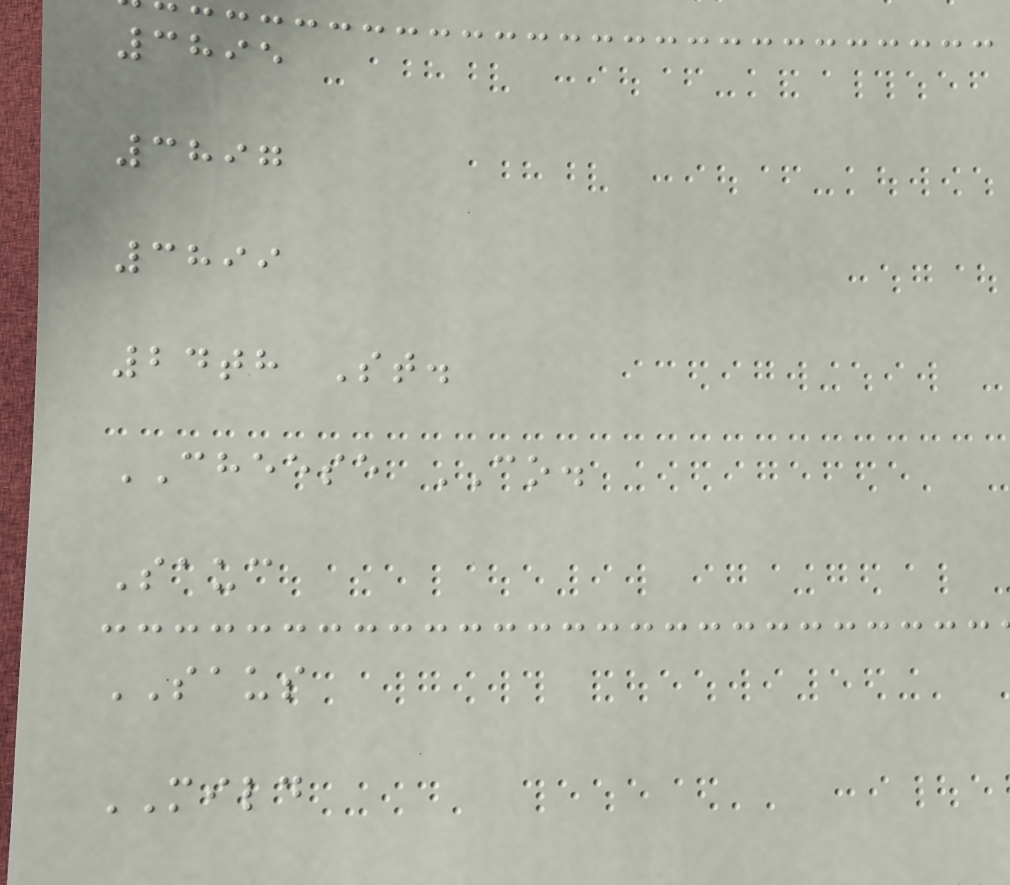3895
3897
3899
24th St.
CHEESE CO.
Sauc
SAUS
MILD
